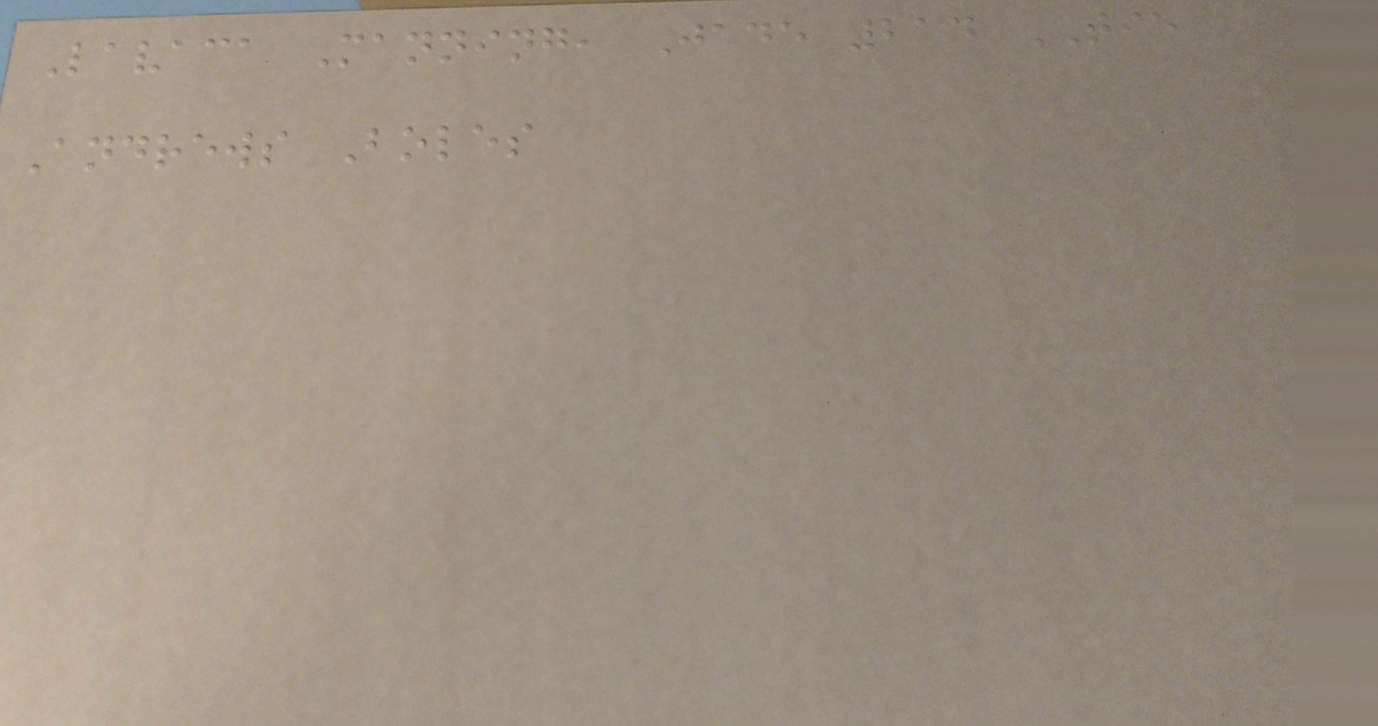Lavaca Manning, Jade 214 TIE
Andrews Boles
